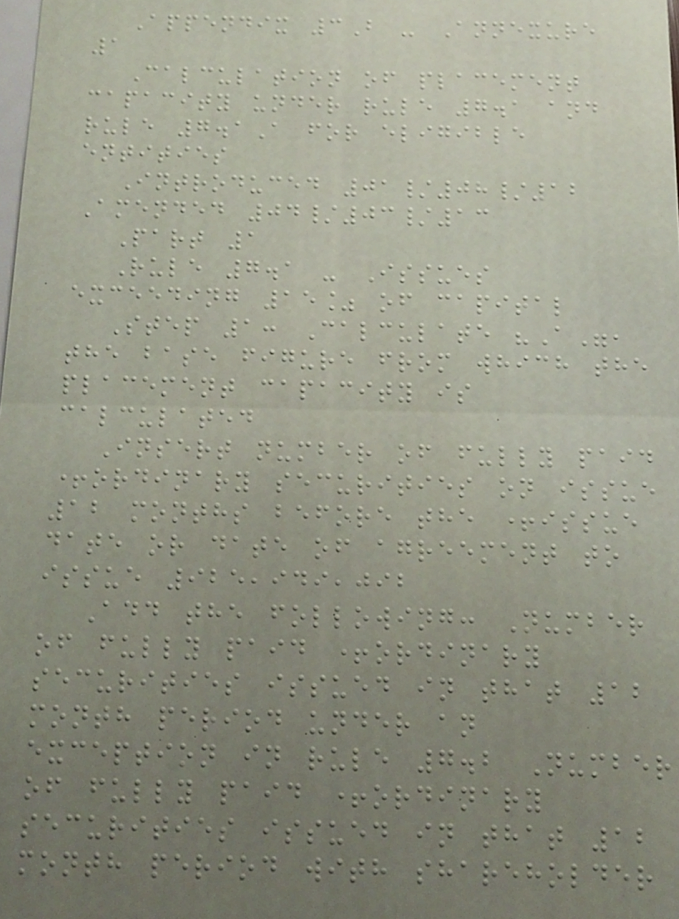Appendix 3B - Annexure
1
Calculation of placement
capacity under rule 7.1 and
rule 7.1A for eligible
entities
Introduced 01/08/12
Amended 04/03/13
Part 1
Rule 7.1 - Issues
exceeding 15% of capital
Step 1: Calculate "A",
the base figure from which the
placement capacity is
calculated
Insert number of fully paid
+ordinary securities on issue
12 months before the +issue
date or date of agreement to
issue 925,949,092
Add the following: Number
of fully paid +ordinary
securities issued in that 12
month period under an
exception in rule 7.2 Number
of fully paid +ordinary
securities issued in that 12
month period with shareholder
